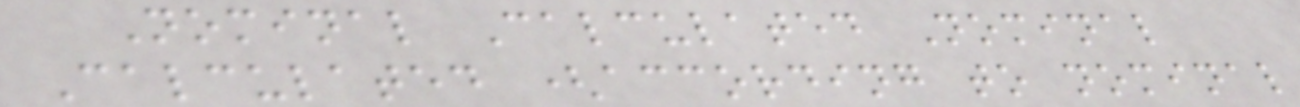Nominal Calculated Nominal
Calculated (according to nominal
